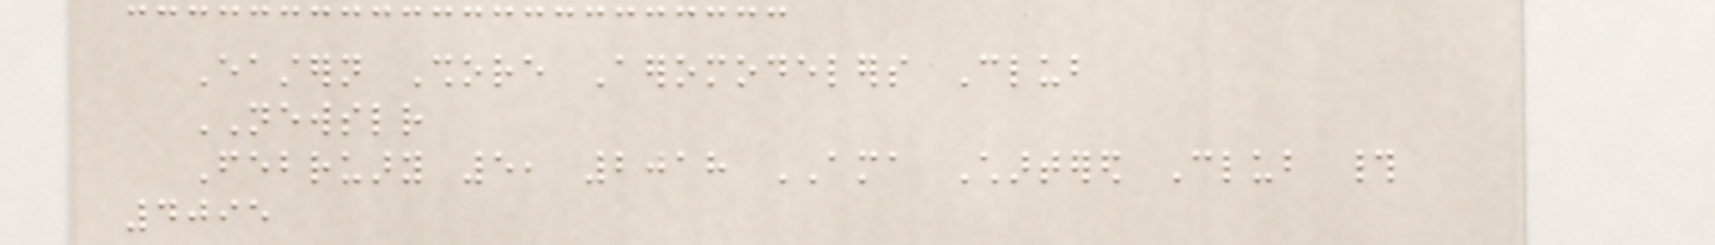Eastern Shore Aeromodelers Club
NEWSLETTER
February 5, 2018 AMA Chartered Club #
4095
